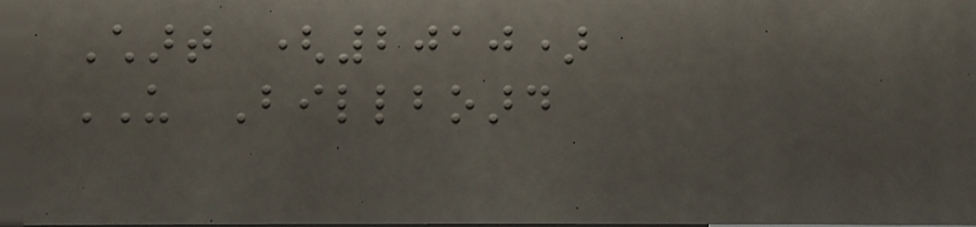Chart (2010)
US Billboard
